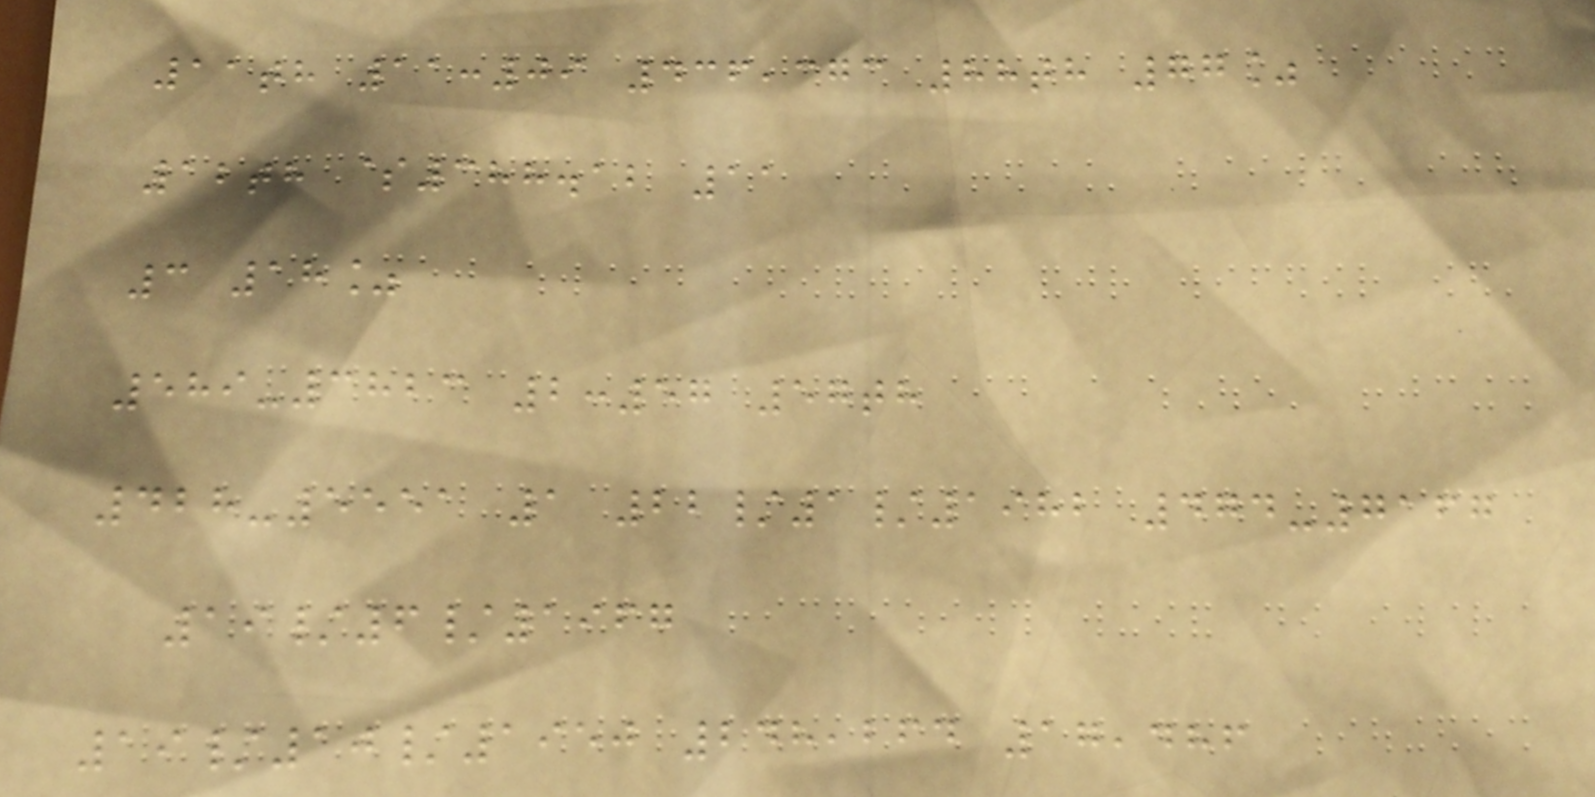11th 11:09 436,373 88th 77%
12th $388.12 11
3 18%
589-3823 2:57 57th
428-5551 1 22/1/1982 474-7167
19/6/1967
19/10/1950 248,264 17,486
